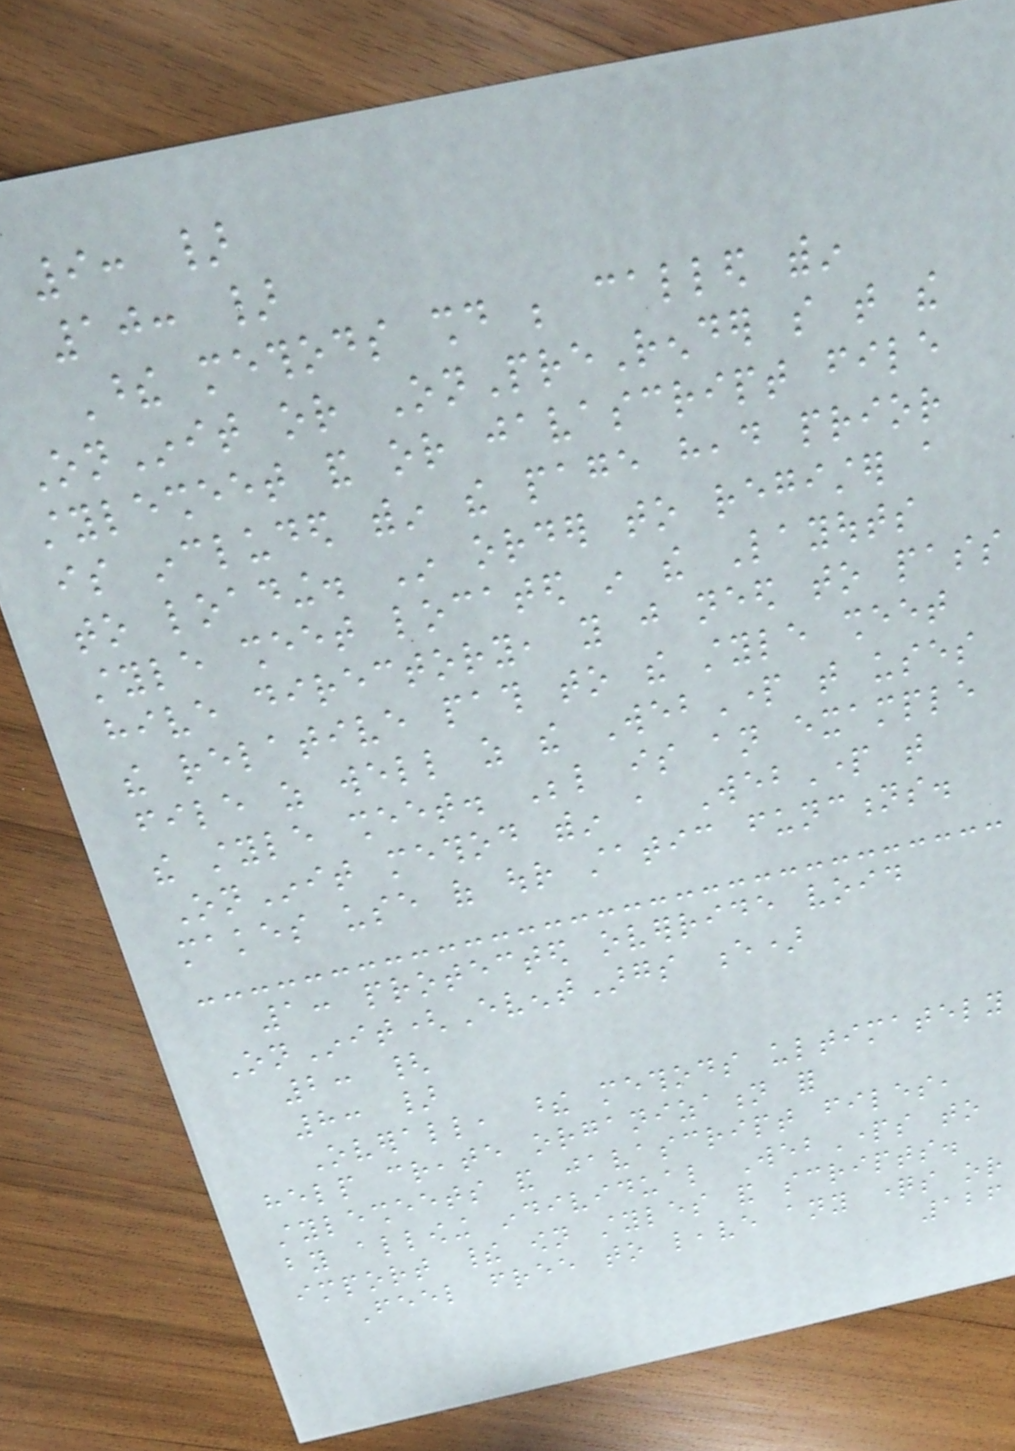9: }
10: }
These methods should be called within
OnInit or OnPreRender so that the
stylesheet and or javascript file
is included within the page head prior
to loading. In order to register a
style sheet located in the Layouts
hive directory, you just need to pass
the relative path to the style sheet
file as well as the WebPart that uses
the style sheet. Below is an example
OnInit method within a WebPart that
makes use of our static functions.
1: protected override void
OnInit(EventArgs e)
2: {
8: }
Overall, these methods ultimately
help create organization for
stylesheets and javascript files,
by allowing individual WebParts to
import their own styles and scripts.
Feel free to leave any questions or
126
